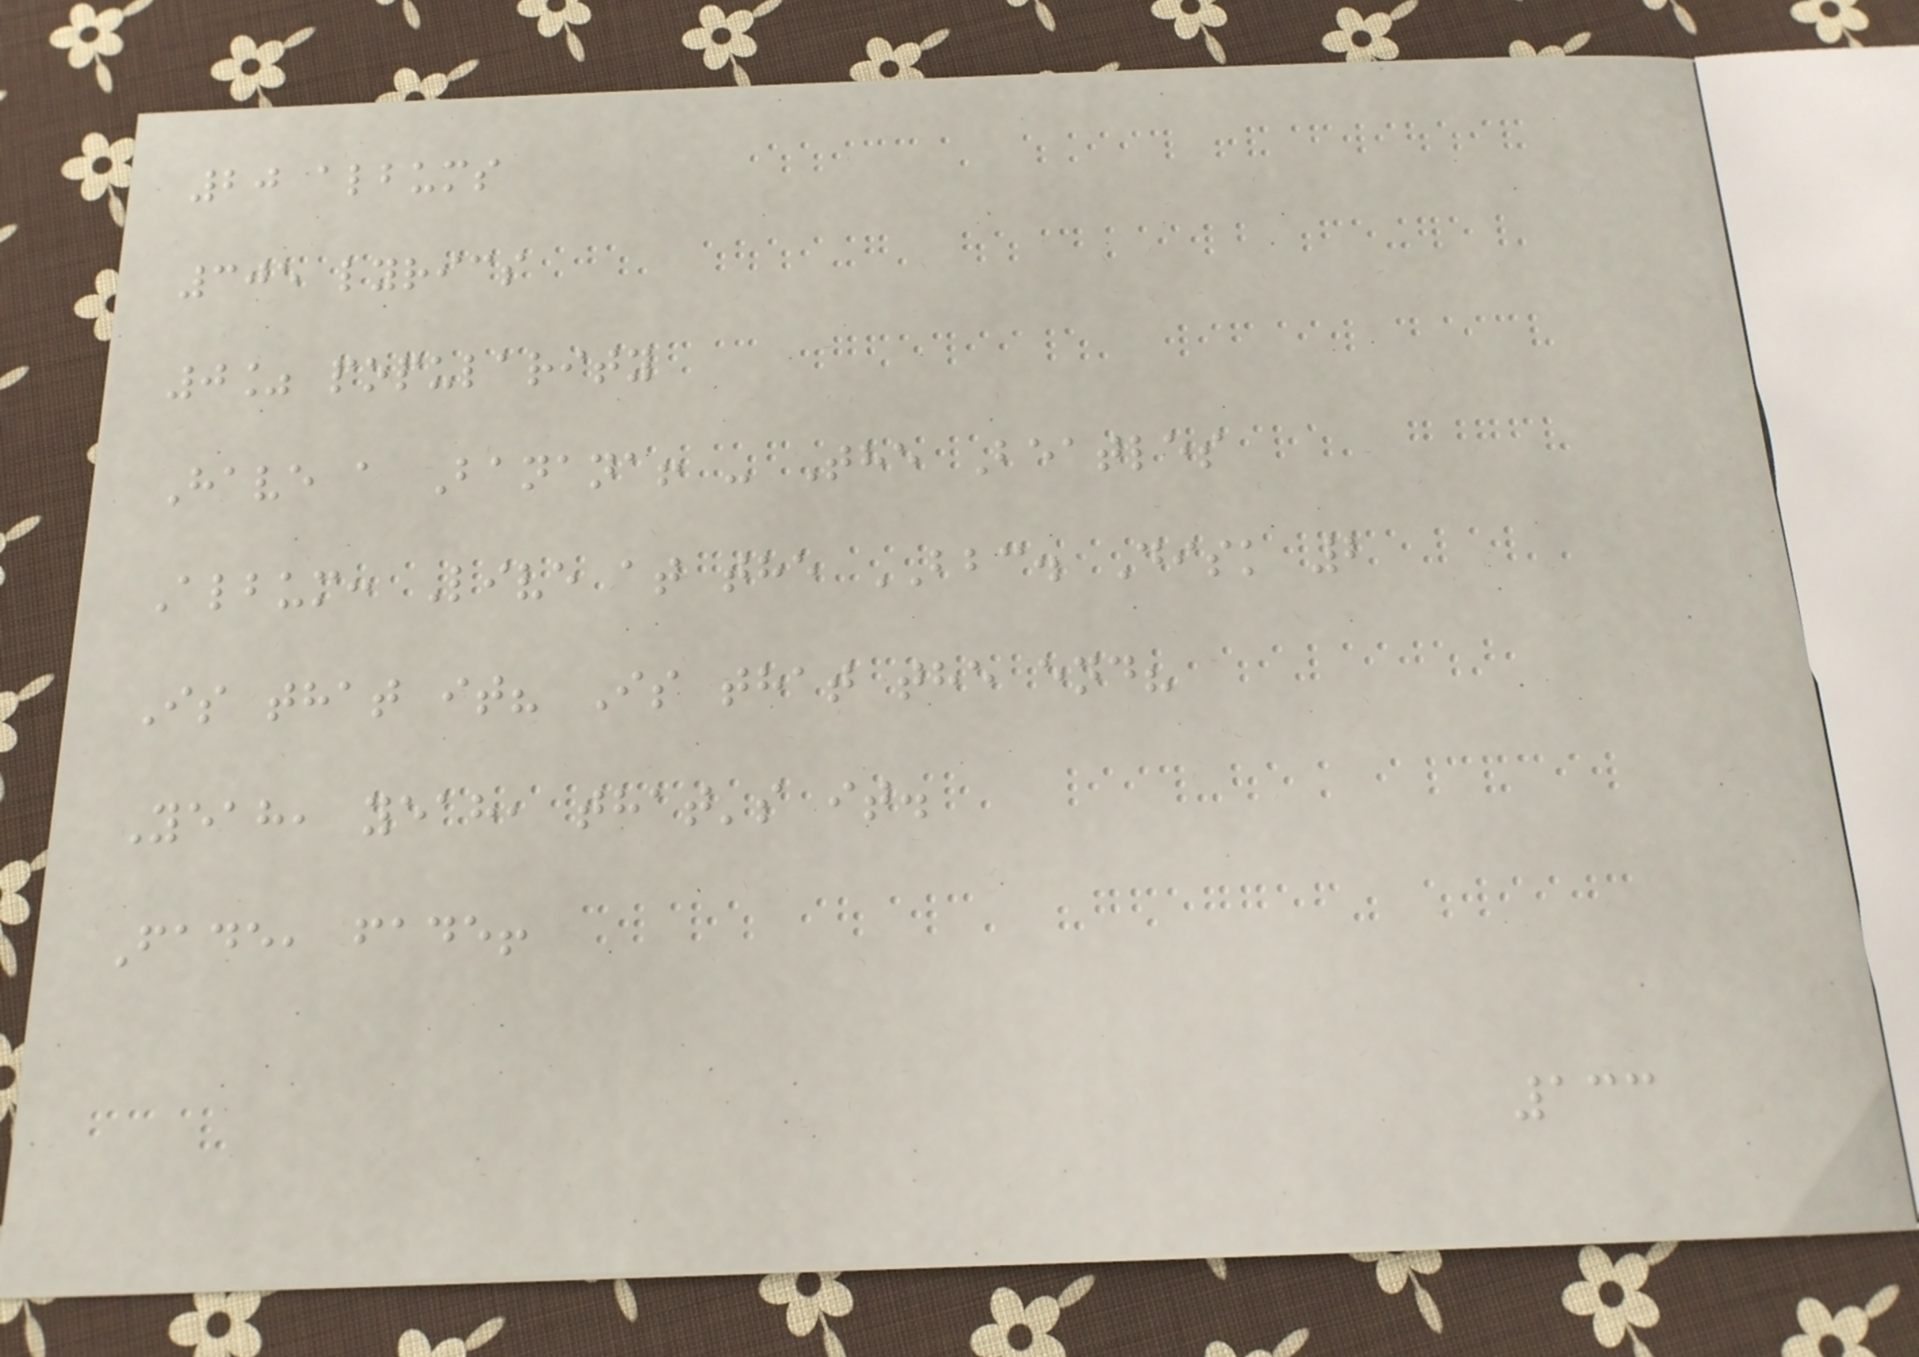20 albums
305 lyrics
0% popularity
Have a Banana! - The Beatles
Album: Live at the BBC. Disk 2
Is that it? Is that the end?
Yeah, yeah, that's it.
Fade, fade!
133
